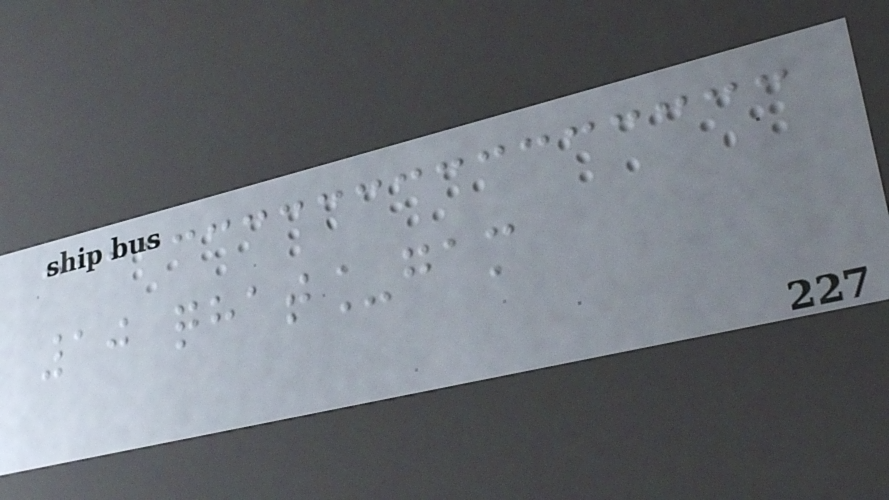10 qhat_gam
